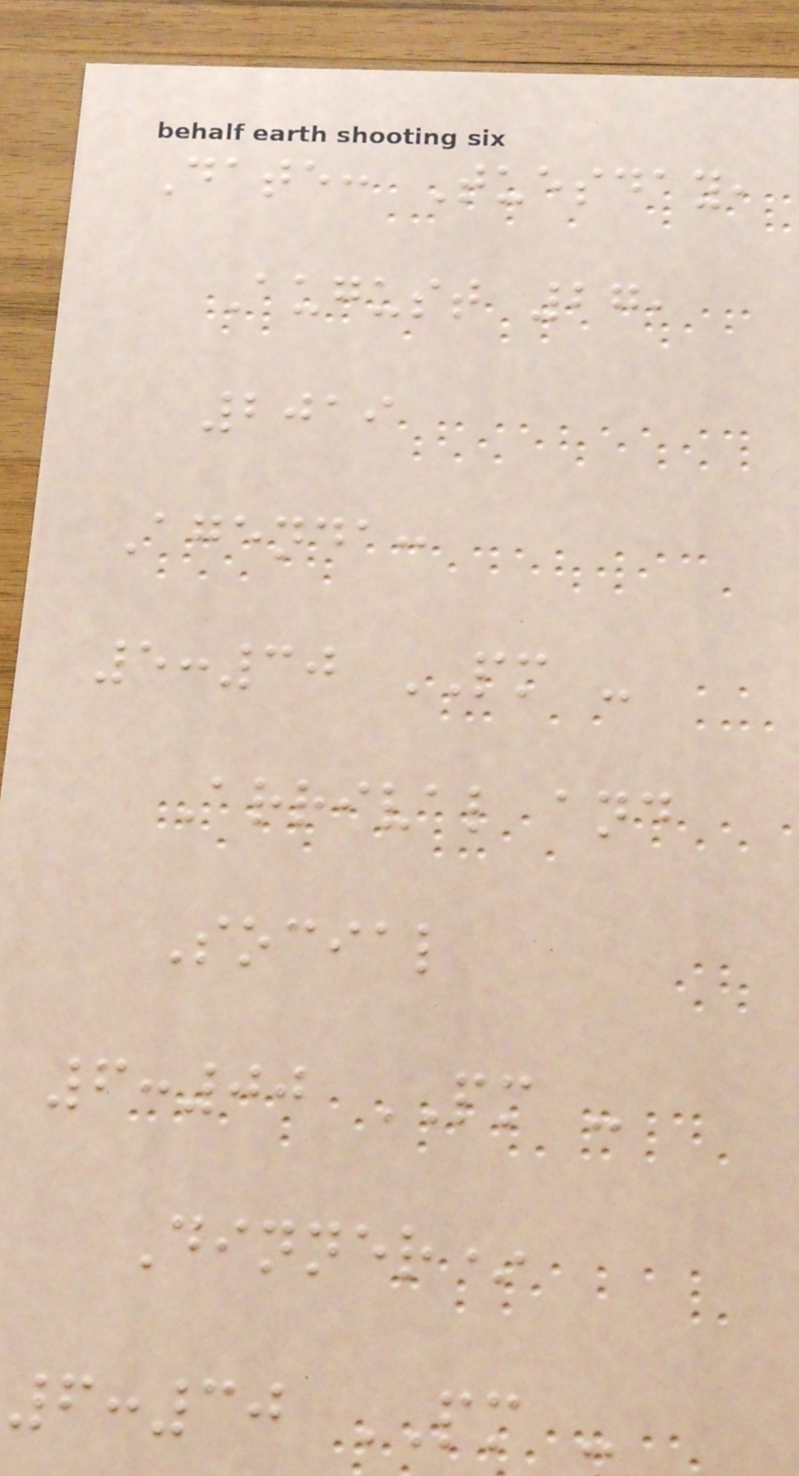Date: Tuesday,
August 27,
2019
Agenda:
5:30 PM -
Arrival and
Social
6:00 PM -
Dinner*
6:30 PM -
